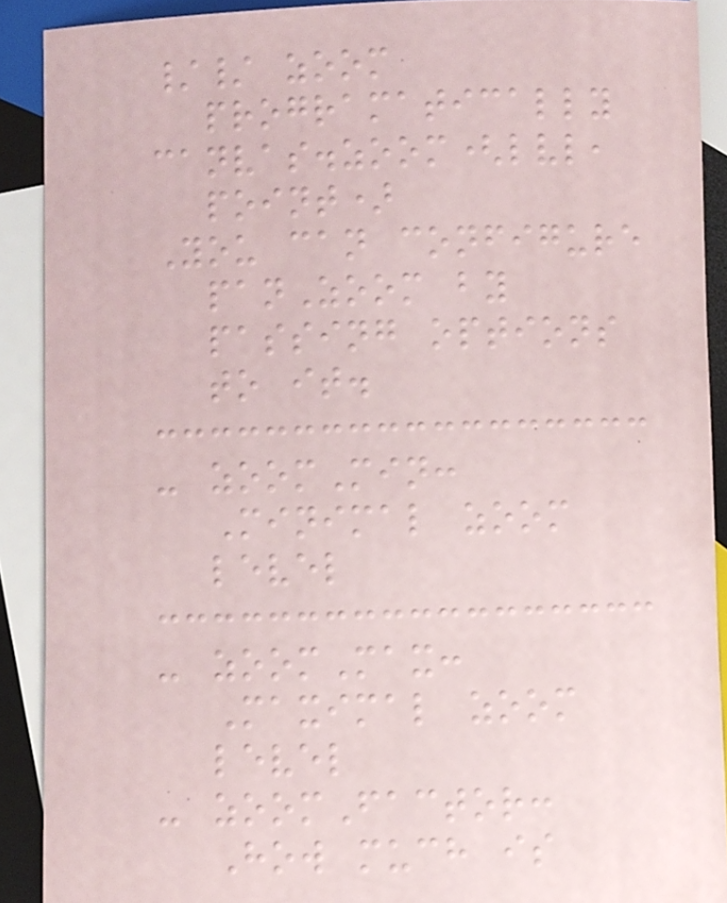// zoom
programatically
canvas.zoom(lvl,
point)
You can configure
panZoom by
passing options
to it.
- zoomMin:
Minimal zoom
level
- zoomMax:
Maximal zoom
level
- zoomFactor:
How much is
